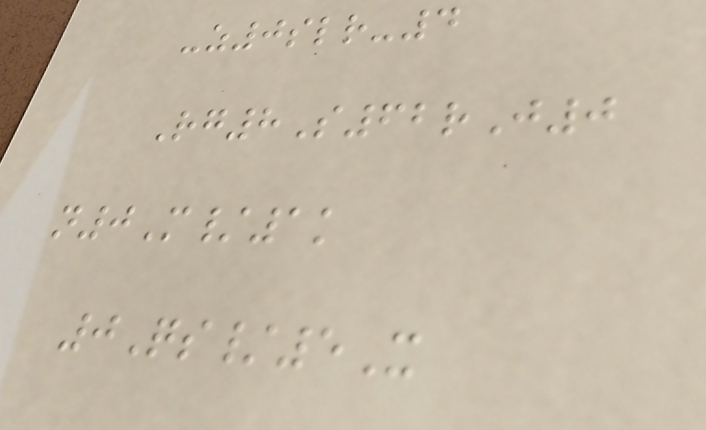-z0slr-4
Rg8S62rJ0
n0M/1k
0Qs/5X
